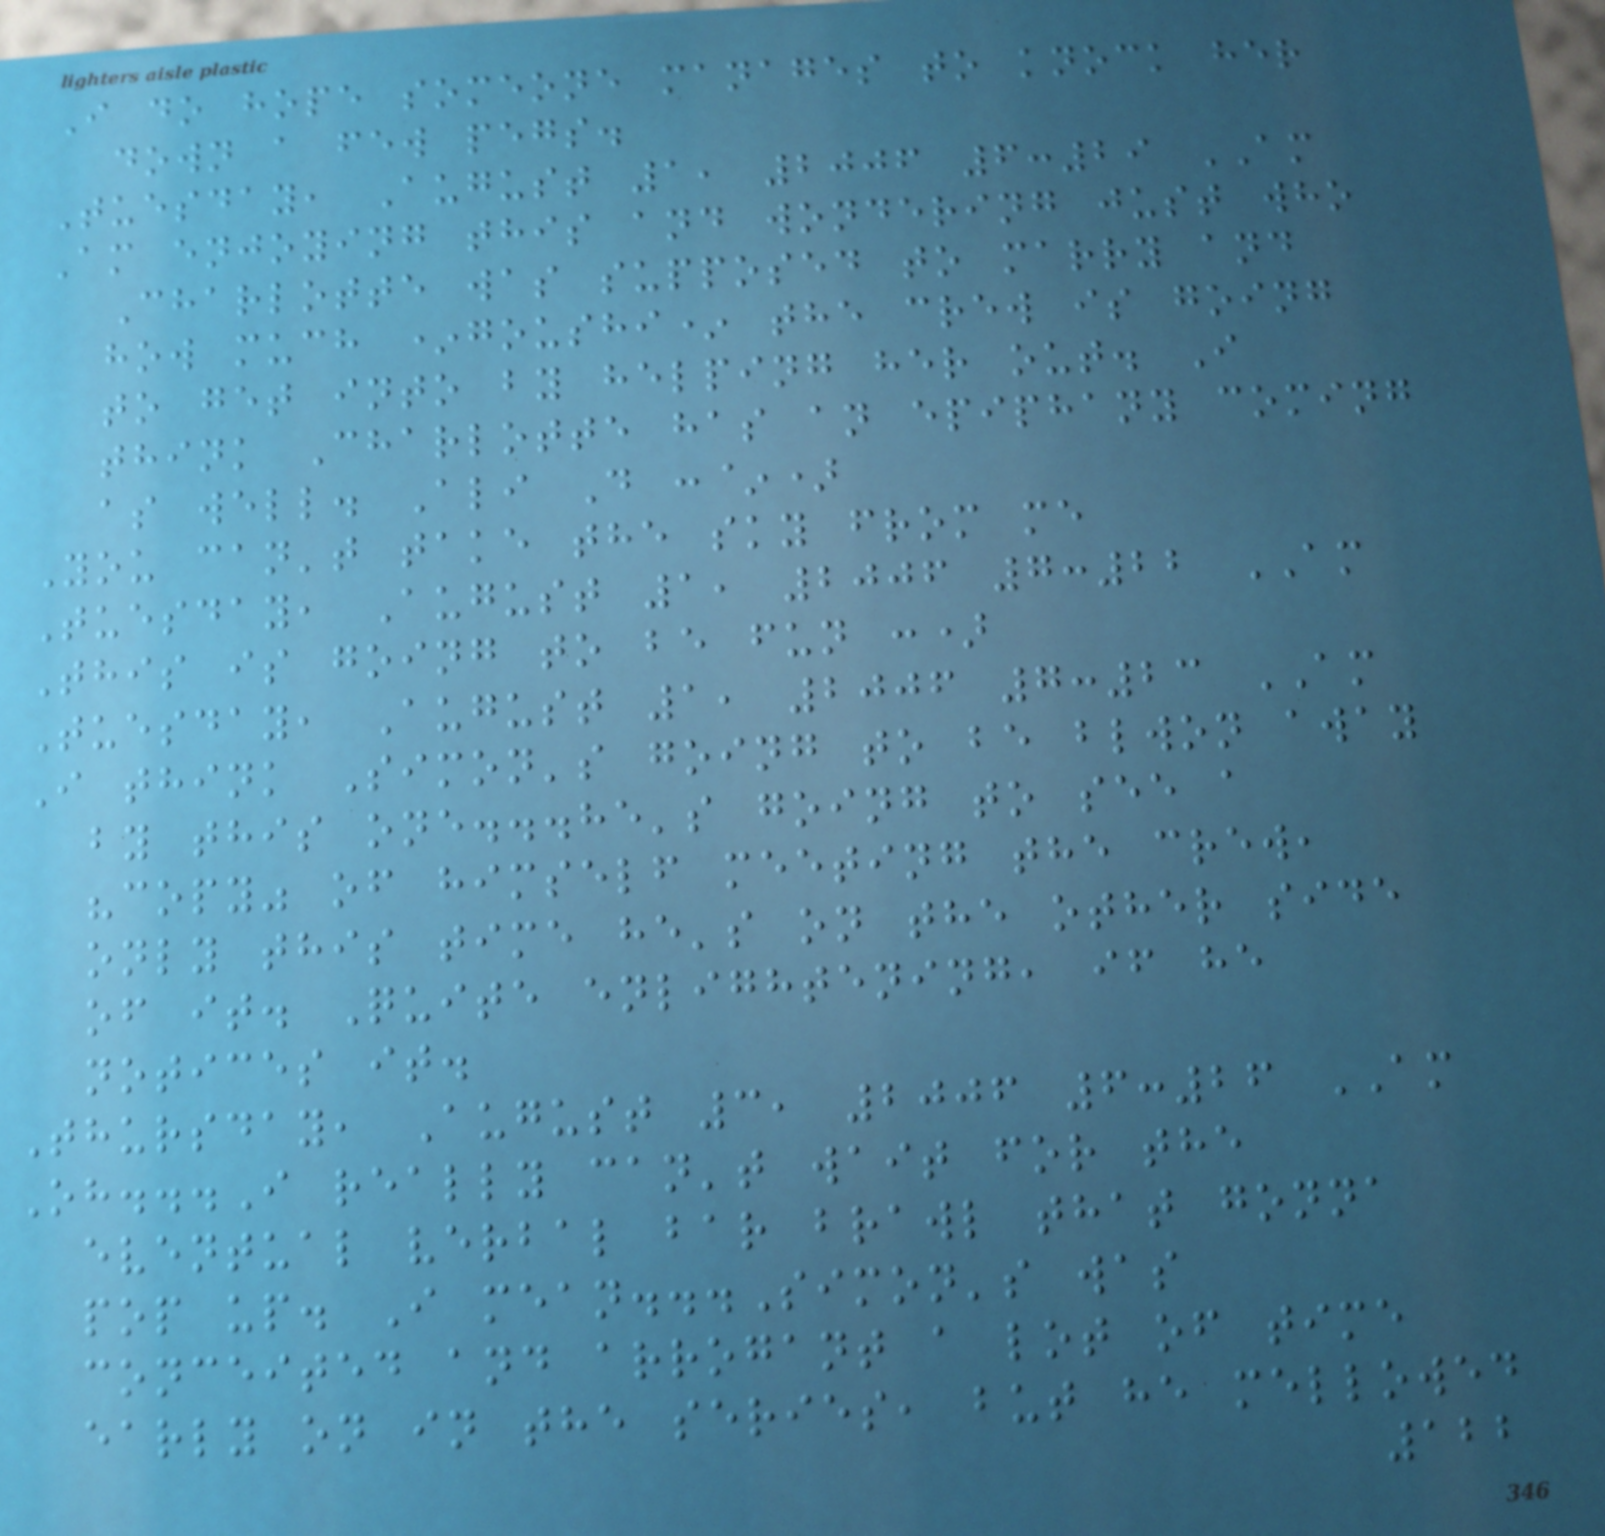I do hope someone manages to knock her
down a few pegs.
Tuesday, August 1, 2006 6:29 AM
Am enjoying this and wondering just who
Charlotte was supposed to marry and
how much *goushi* the crew is going
to get into by helping her out. I
think Charlotte has an epiphany coming
as well. Ali D :~)
You can't take the sky from me
Tuesday, August 1, 2006 7:22 AM
This is going to be fun :)
Tuesday, August 1, 2006 7:23 AM
I think Simon's going to be blwon away
by this one...he's going to see a
"copy" of himself meeting the crew,
only this time he's on the other side
of it. Quite enlightening, if he
notices it.
Thursday, August 3, 2006 6:26 AM
Oh...I really can't wait for the
eventual verbal bar brawl that gonna
pop up. I mean...Simon's was
conceited and arrogant a lot of time
early on in the series, but he mellowed
122
